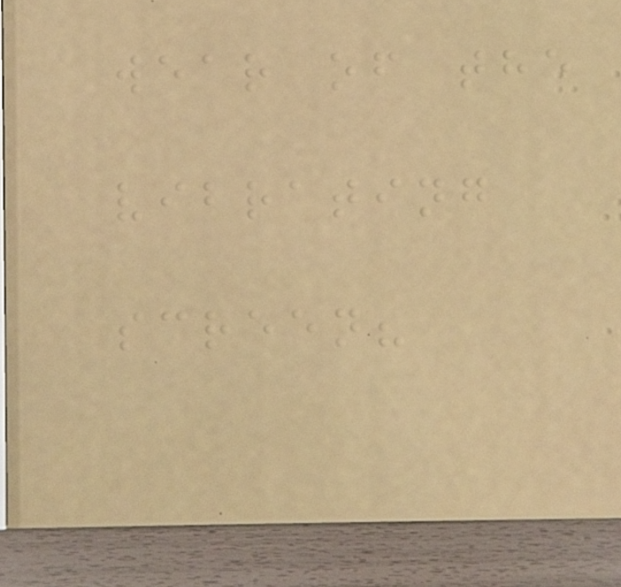wear of the
vibrating
screen?
